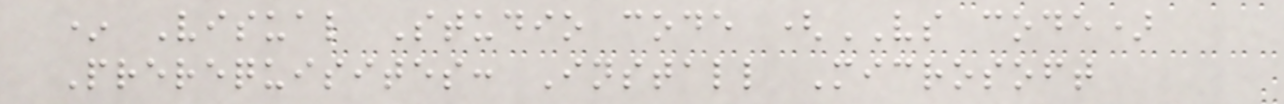* Visual Studio code (VS code)
Prerequisites: Install Microsoft
